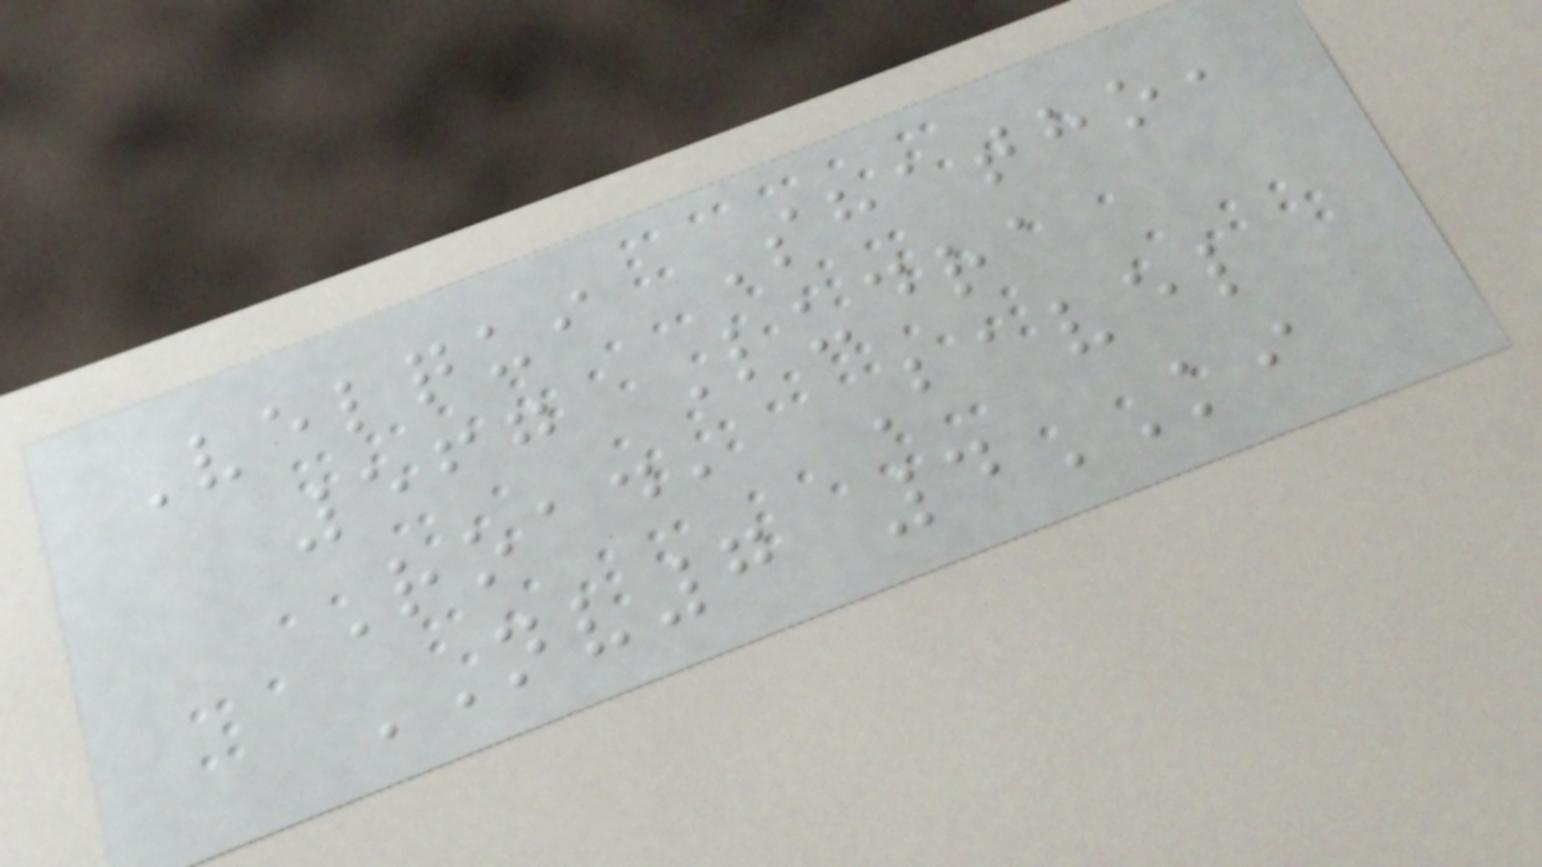Velqui Shatho,
567 Ludra
Road, Bavel
NV7 4KI
